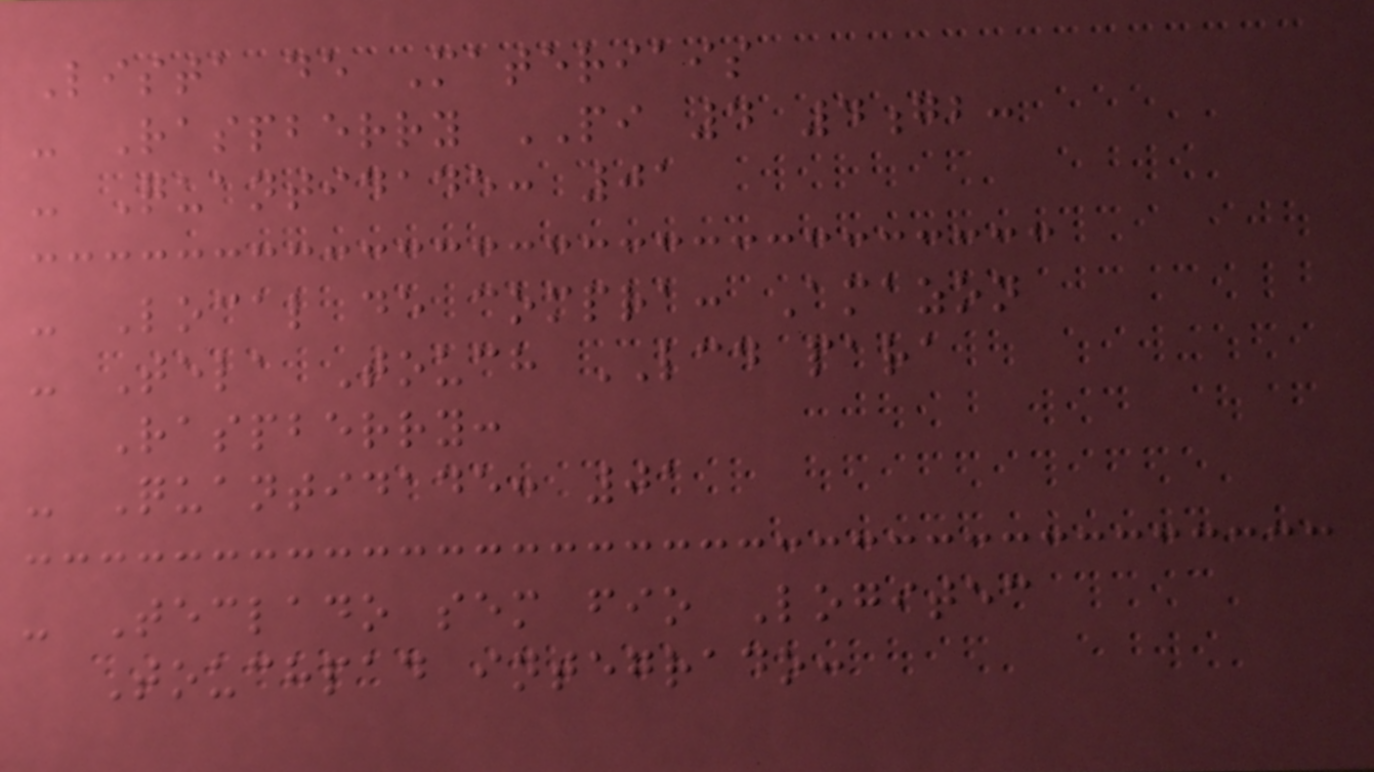Lista de Materiais
- Raspberry PI 4 4gb:
- Quantidade: 01
- Local de compra: Amazon
- Tela Touch LCD para
Raspberry:
- Quantidade: 01
- Teclado sem fio Logitec
Touchpad integrado:
